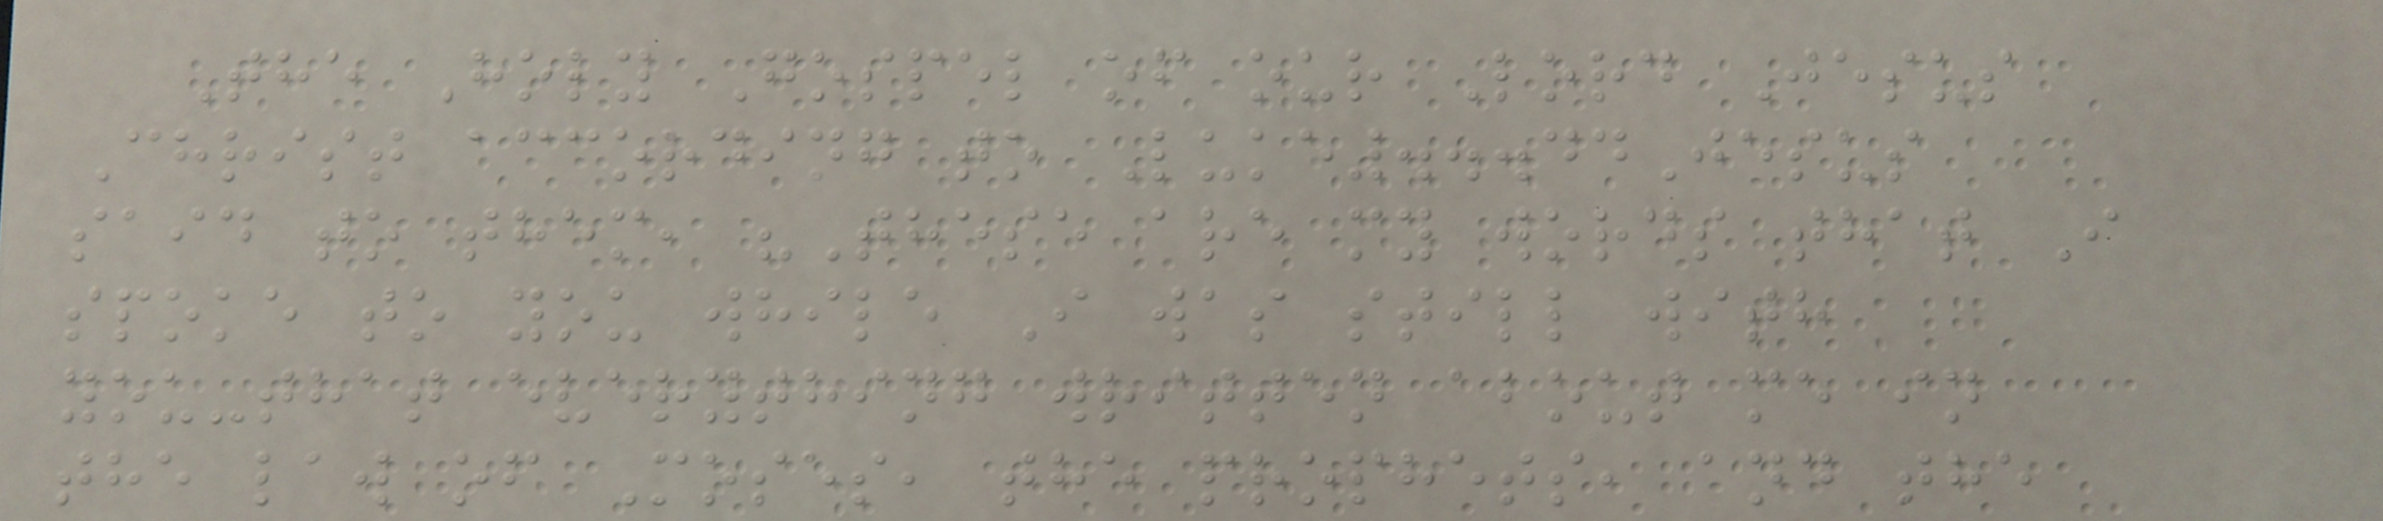The Holy Gospel of our Lord Jesus
Christ according to Luke...44Jesus
said to them, "These are my words that I
spoke to you while I was still with
you-that everything written about me in
the law of Moses, the prophets, and the
